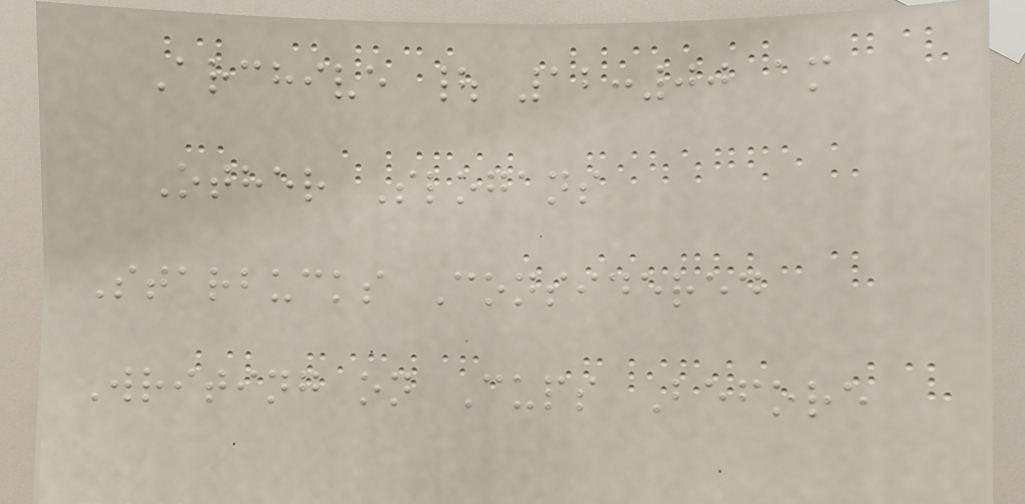Archive | 12:00 am
Other Slogans
Starbucks Considered
Writing on Cups Before
